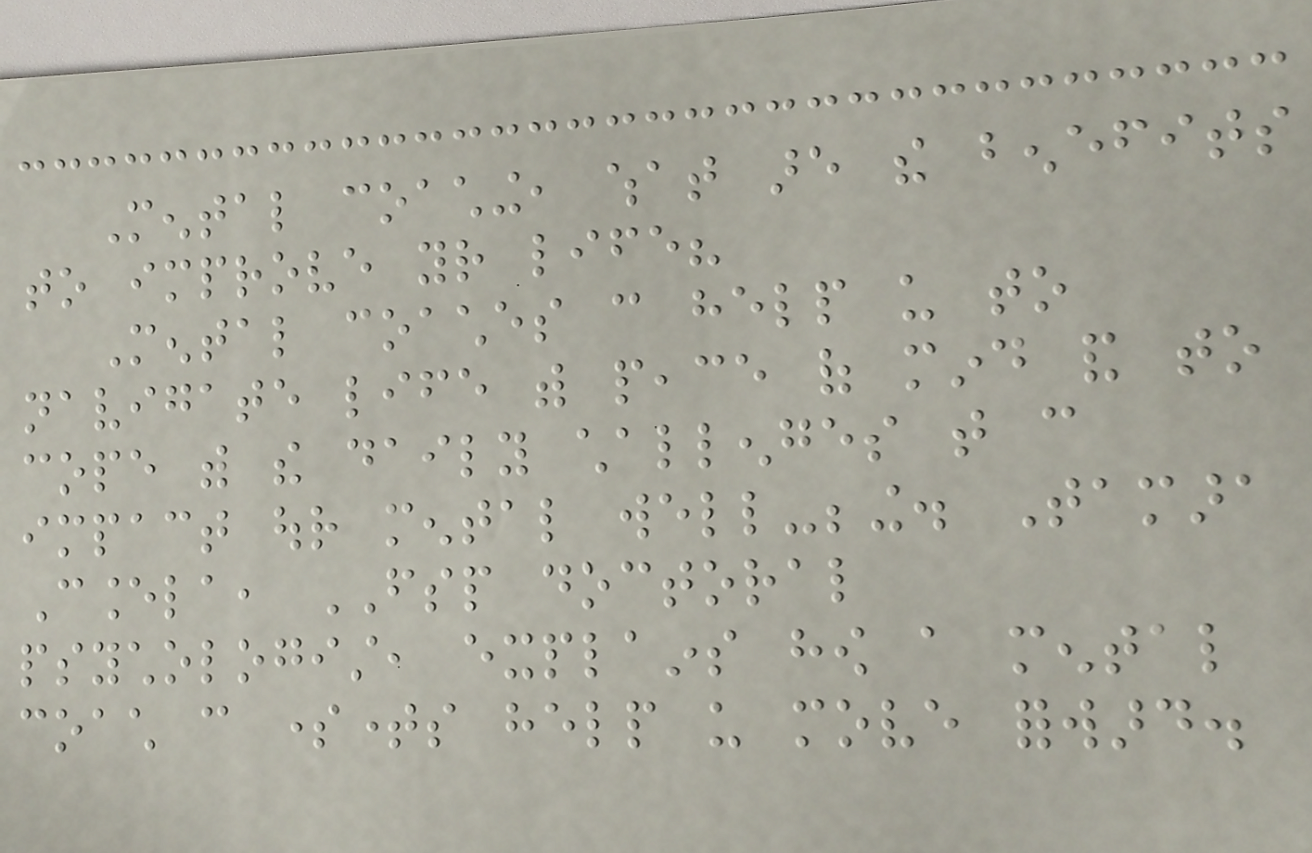Mental coaching, what are the benefits
to improve your life?
Mental coaches can help us to
navigate life with peace of mind and to
cope with the daily challenges that can
impact our mental well-being. Tamara
Cancela, FSP doctoral
psychologist, explains how a mental
coach can sometimes help us move forward.
